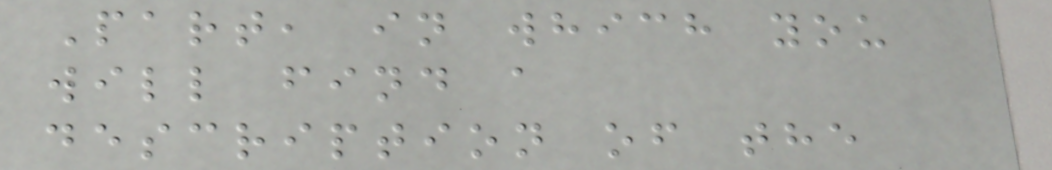Part, in which you
will find a
description of the
